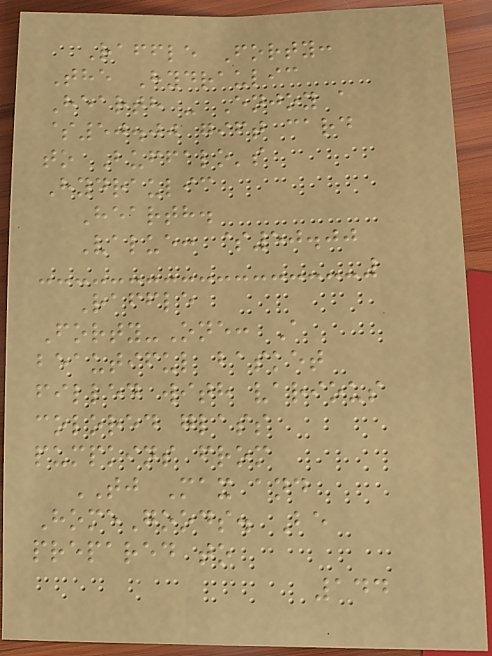Raffle Forty:
The Hydraulic
Hearth - Enjoy a
$50.00 gift card
to Buffalo's
Hydraulic
Hearth.
Value: $50.00
Raffle
Forty-One: A
beautiful basket
filled with various
colored glass
pumpkins from
TJ Max and
HomeGoods. Be
prepared to
144
